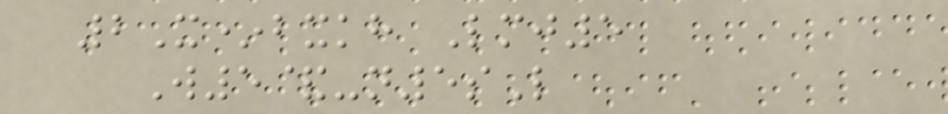2X*bxkh Lmj5
W5&-n5sL
